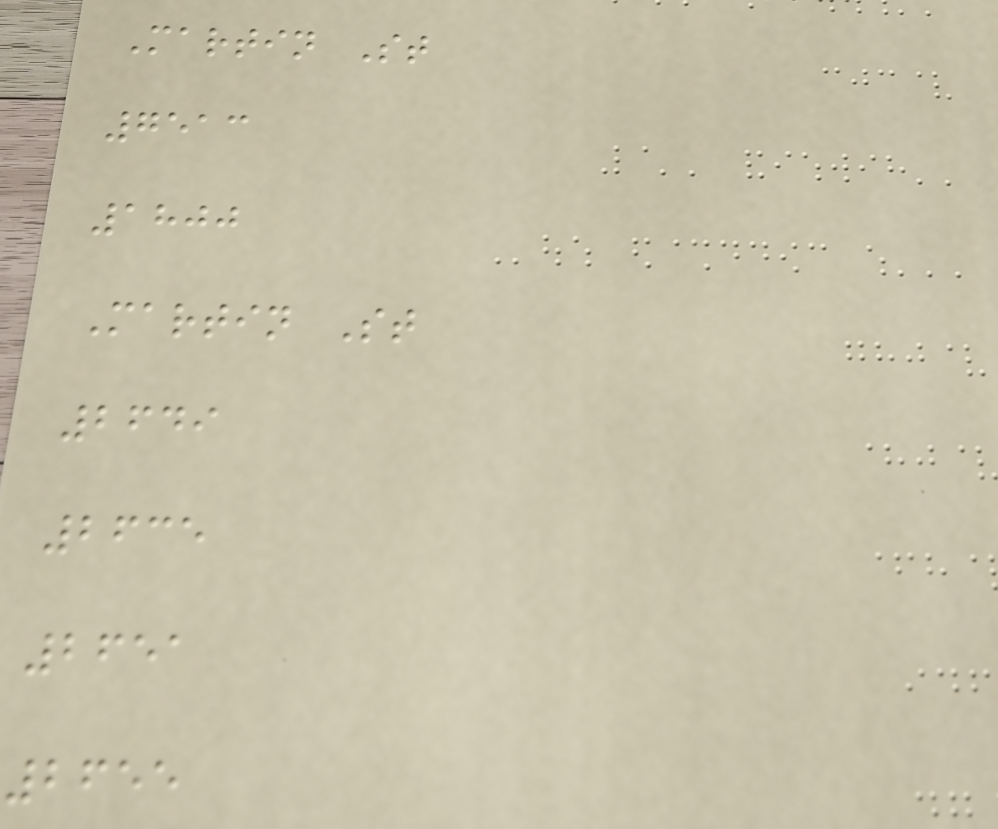Martin St
7513
1800
Martin St
2649
2635
2651
2655
